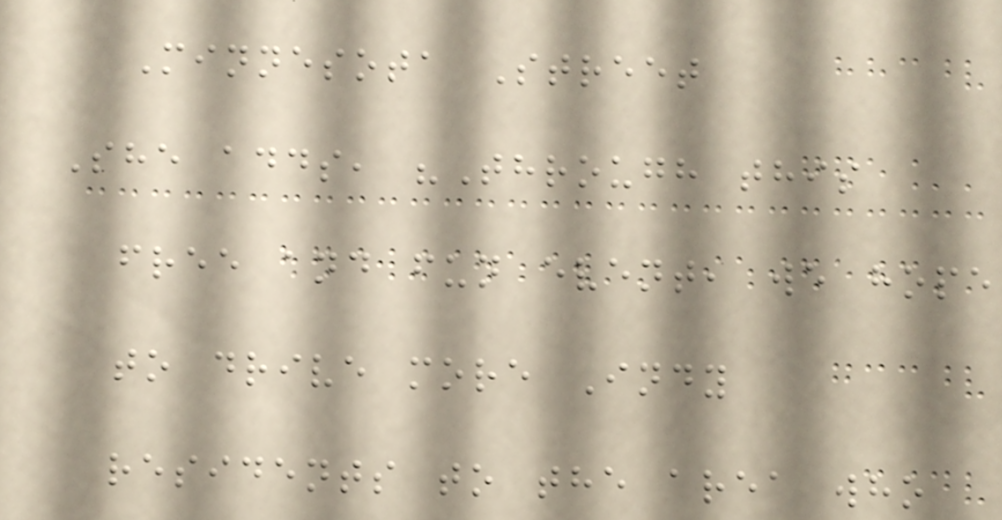Minnesota Street
She adds, "Through this
free and fun event, we hope
to drive more Indy
residents to the area who
